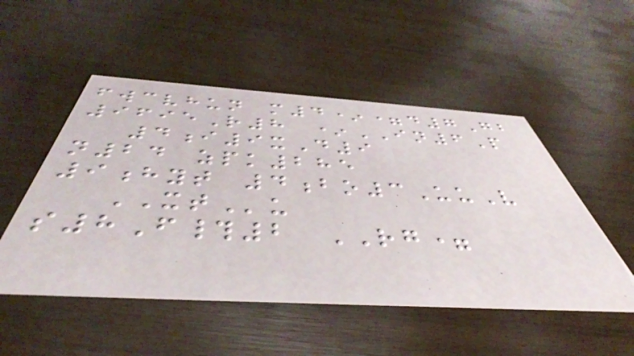fwcvhun m4*=d7Gb
9695R8 *IN6P
4i9xD9
n24 zpk285
9hyt 4bo3UuV
XTu
s8F#2 RG=
